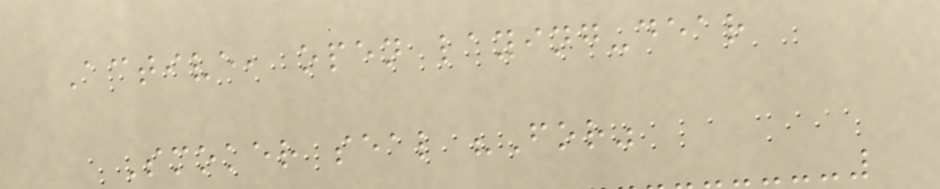Active, open laying-dear
Smoker seal "For"
